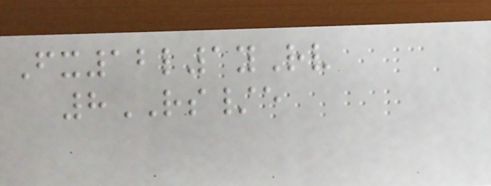Fx12l1yRv
8RS/e
